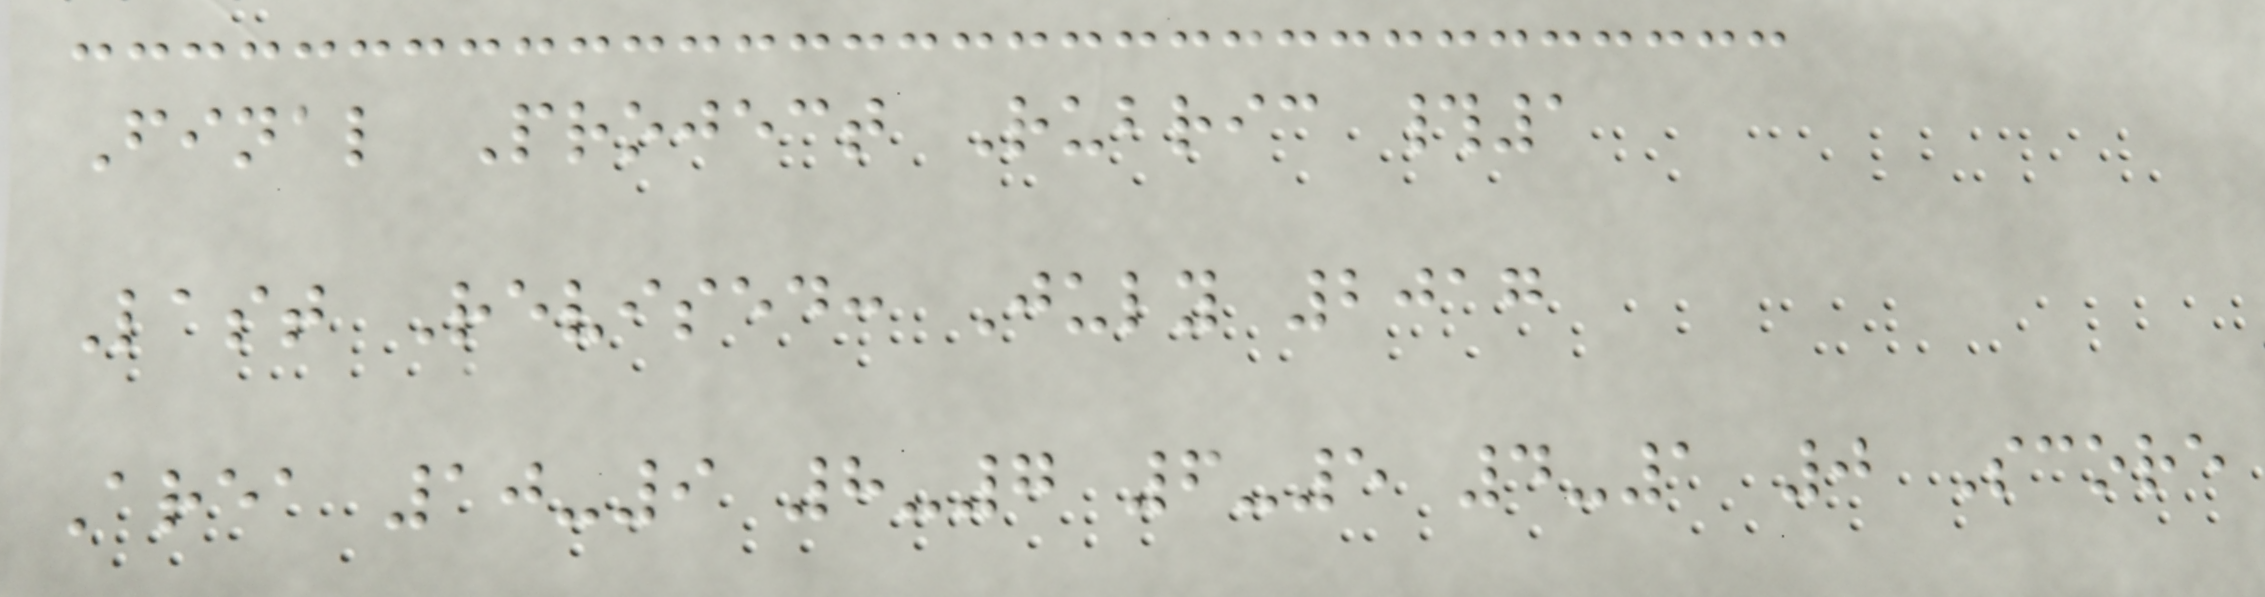Final Project Rubric #1
Last Revised: July 2017
Area 10-9 8-7 6-5 4-1 0 Score
